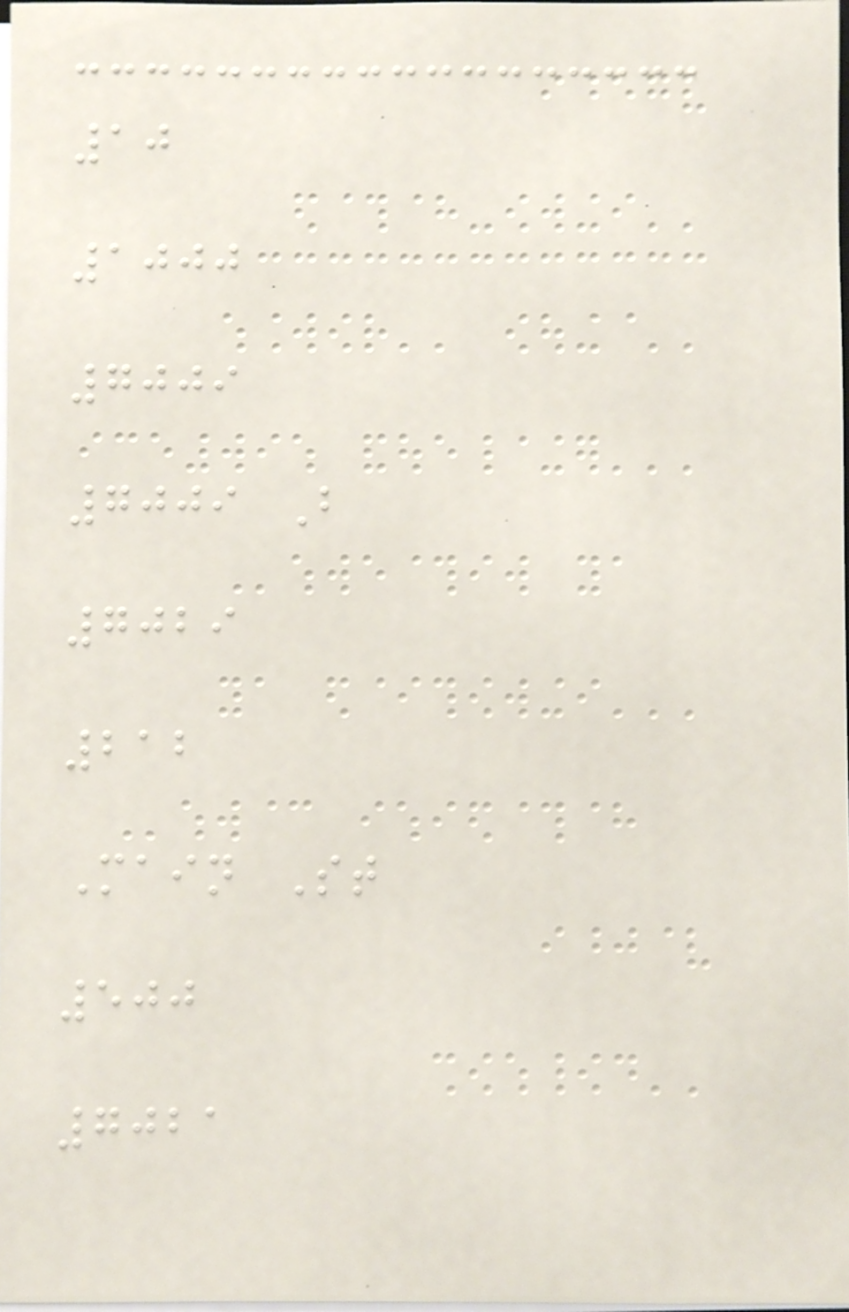10
1000
7009
7009 B
7029
212
Main St
500
7021
